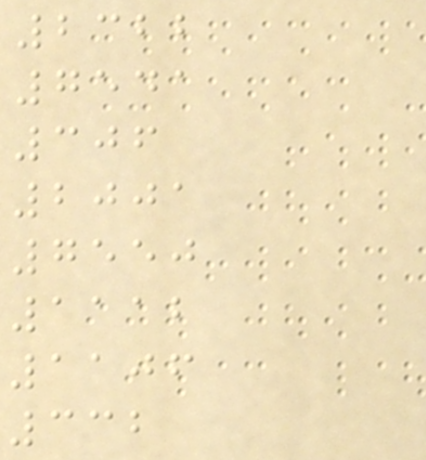2322
7541
306
2001
7550
1112
1106
332
